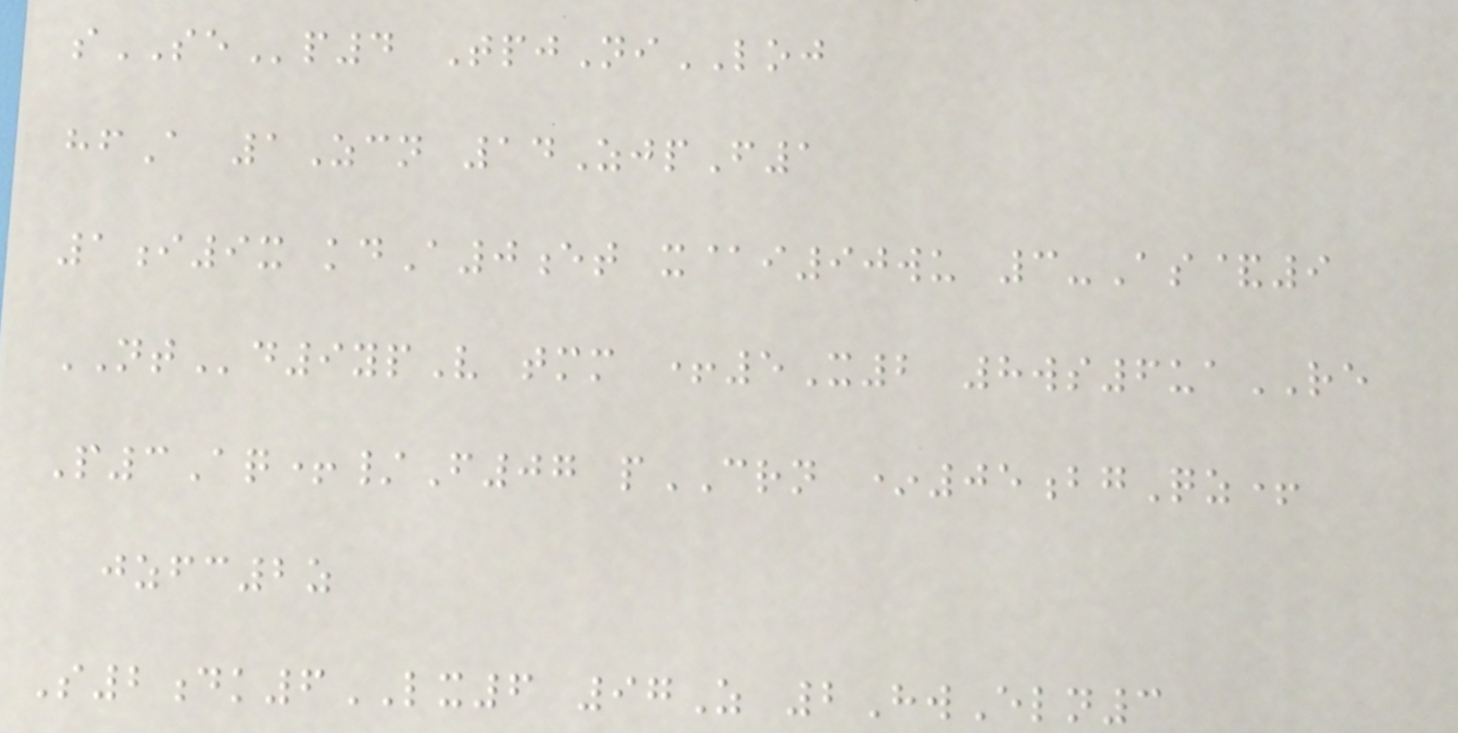sSEp4 TpjNiLOJ
hfA 1Zcn 14ZjpF1
1i9x kdA0et x@i90wu 3-As&9
NTd9ypV tmm +5X2 8ws6uaRE
P3Aq+/F07 pCRN *05bgQz+
jzfc2z
S2dk6LX6 97Z 2HwEln3
